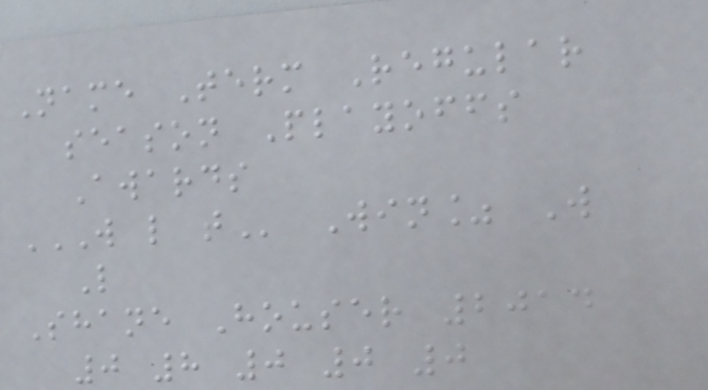Name Term Regular
season Playoffs
Awards
W L T Win% W
L
Shane Houser 2014
0 8 0 0 0
